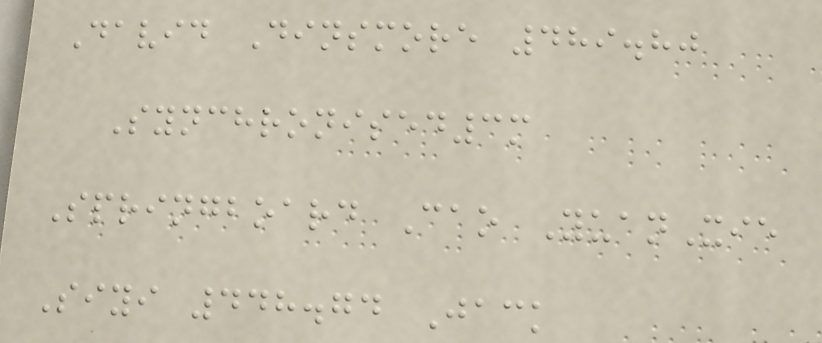David Dinsmore 489.80
Synchronised3m
Springboard Cao YuanXie
Siyi 448.74 Jack
